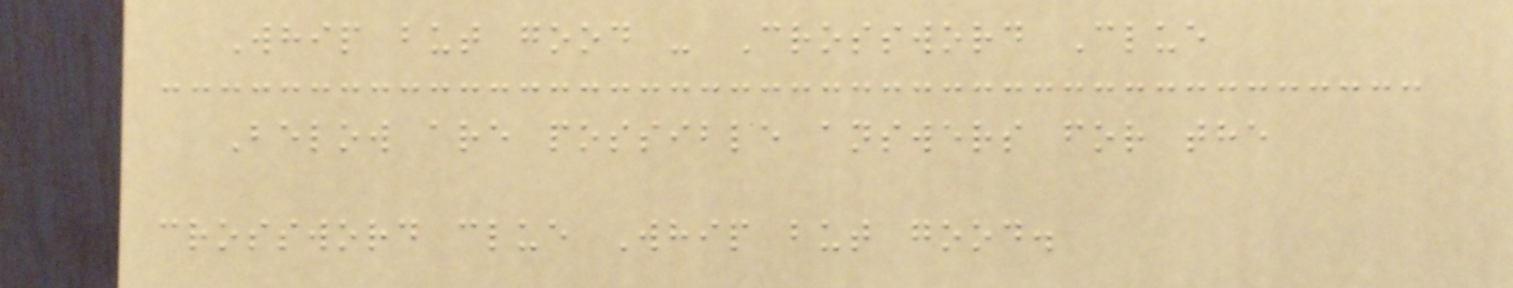Whip but good - Crossword Clue
Below are possible answers for the
crossword clue Whip but good.
